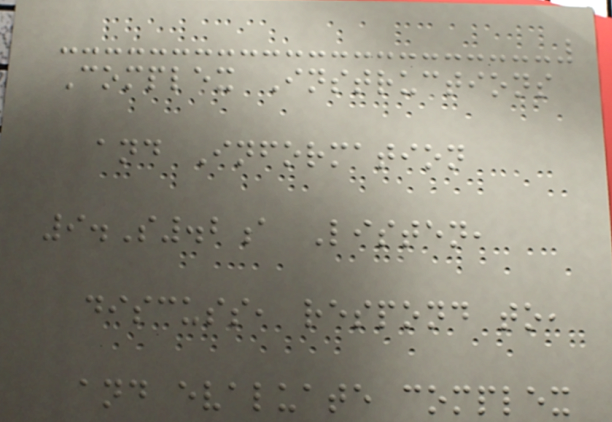Complex Instructions
and Information
9.S.2a Listen,
discuss, respond to,
and evaluate complex
